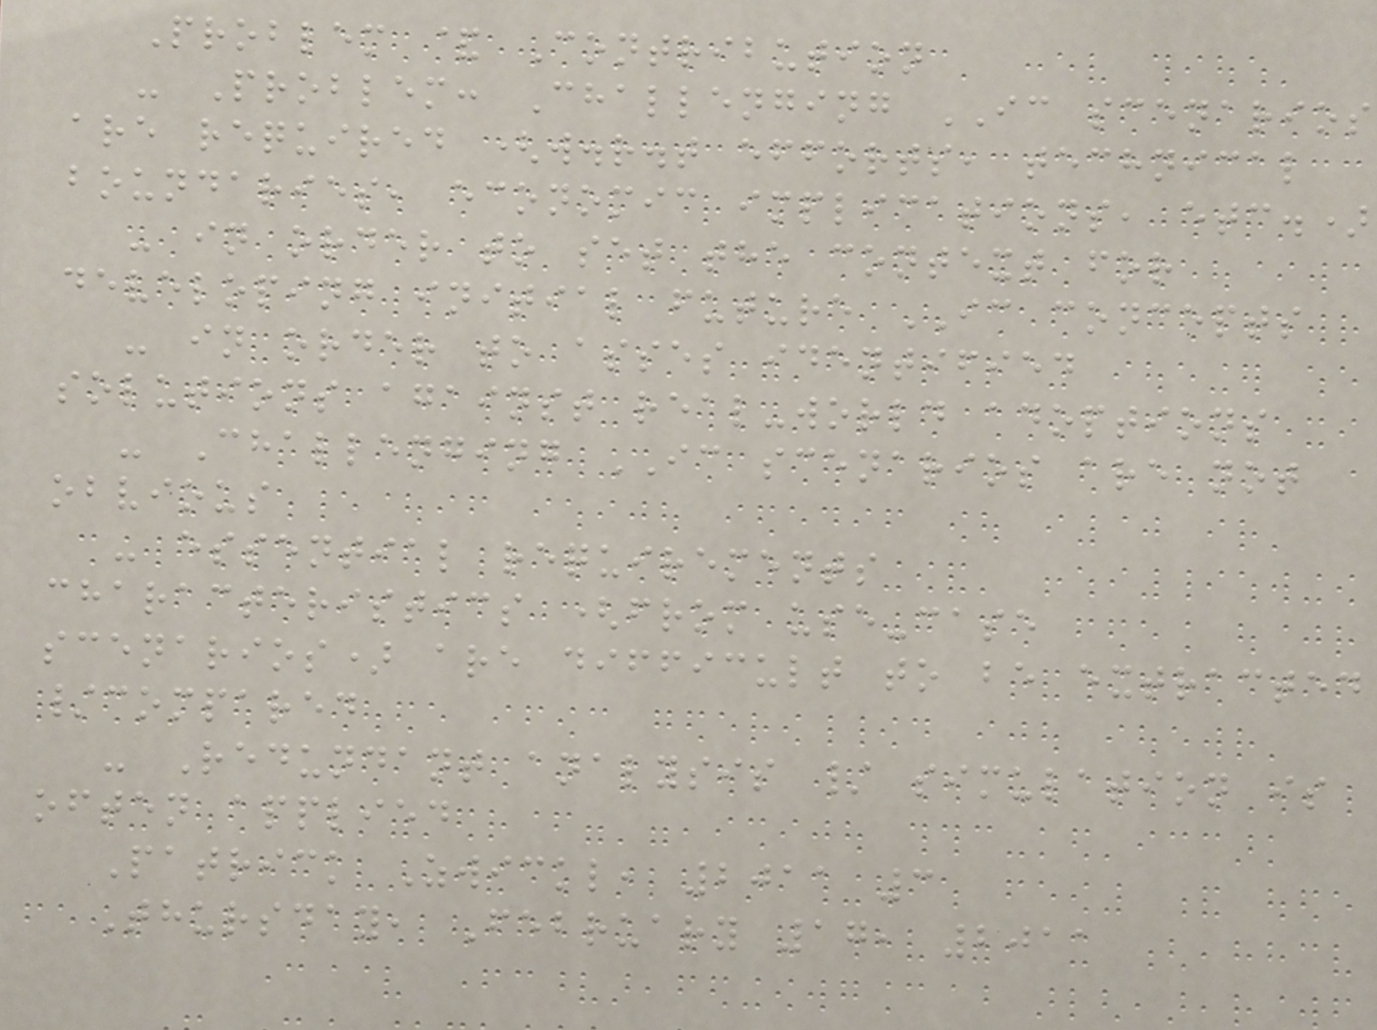Problem & Contribution
- Problem: Challenging IC scenarios
are required (w.r.t efforts, technical
boundaries, economic implications, etc.)
- in order to set the context for
developing initial future IC concepts
- in order to asses identified
solutions against real-world adoptions
- Challenging IC scenarios are not
obvious
- essential requirements
characteristics (from use-case
scenarios) are difficult to be extracted
/compared
- Redundant analysis / simulation is
often applied
Patrick Zwickl, 2011 3
Thursday, February 17, 2011
